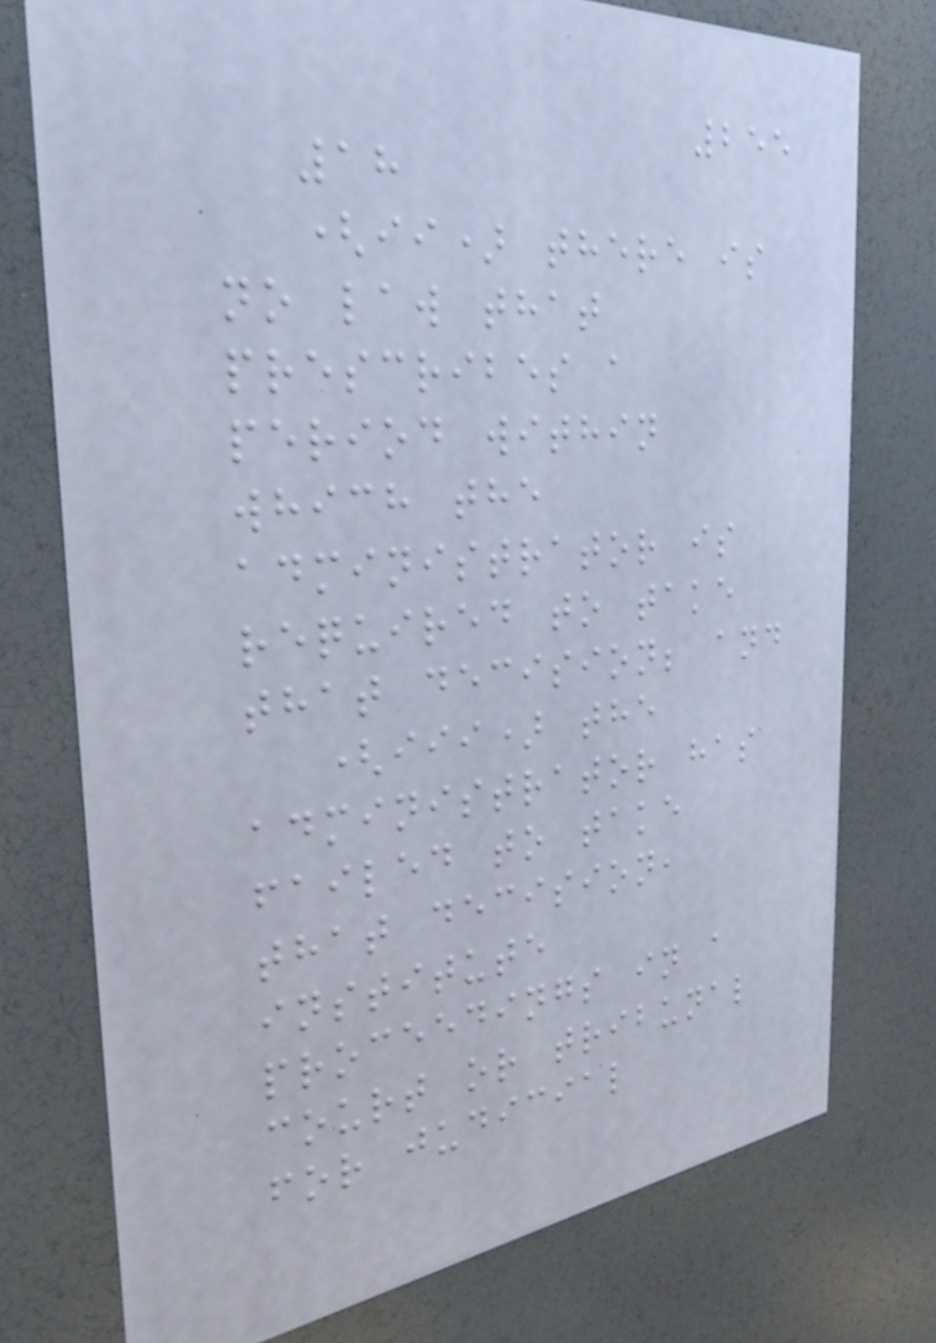255
18
(ii) there is
no law that
prescribes a
period within
which the
administrator is
required to take
that decision; and
(iii) the
administrator has
failed to take
that decision,
institute
proceedings in a
court or tribunal
for judicial
